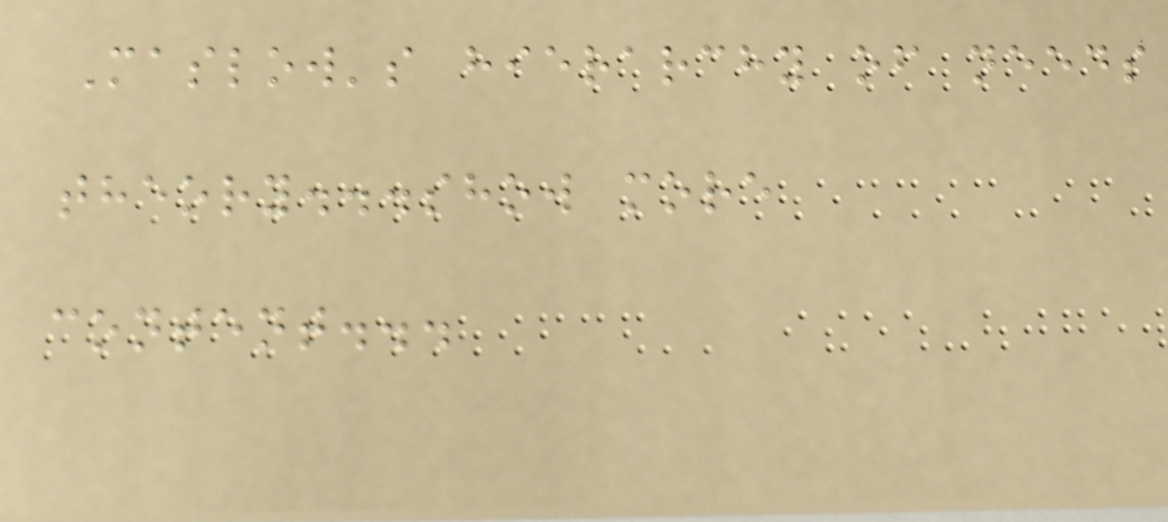Maslow's hierarchy of needs
theory...show more
content...
